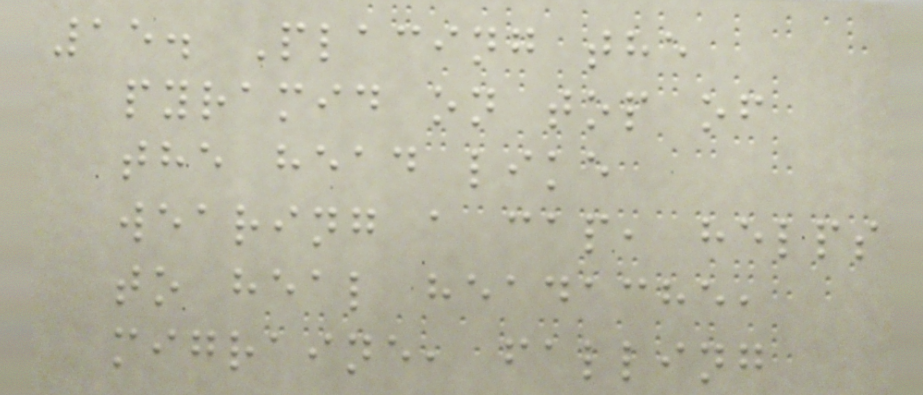15. Placing the
pyramid on top of
the head like
wearing a cap, helps
to heal headache,
migraine, falling
